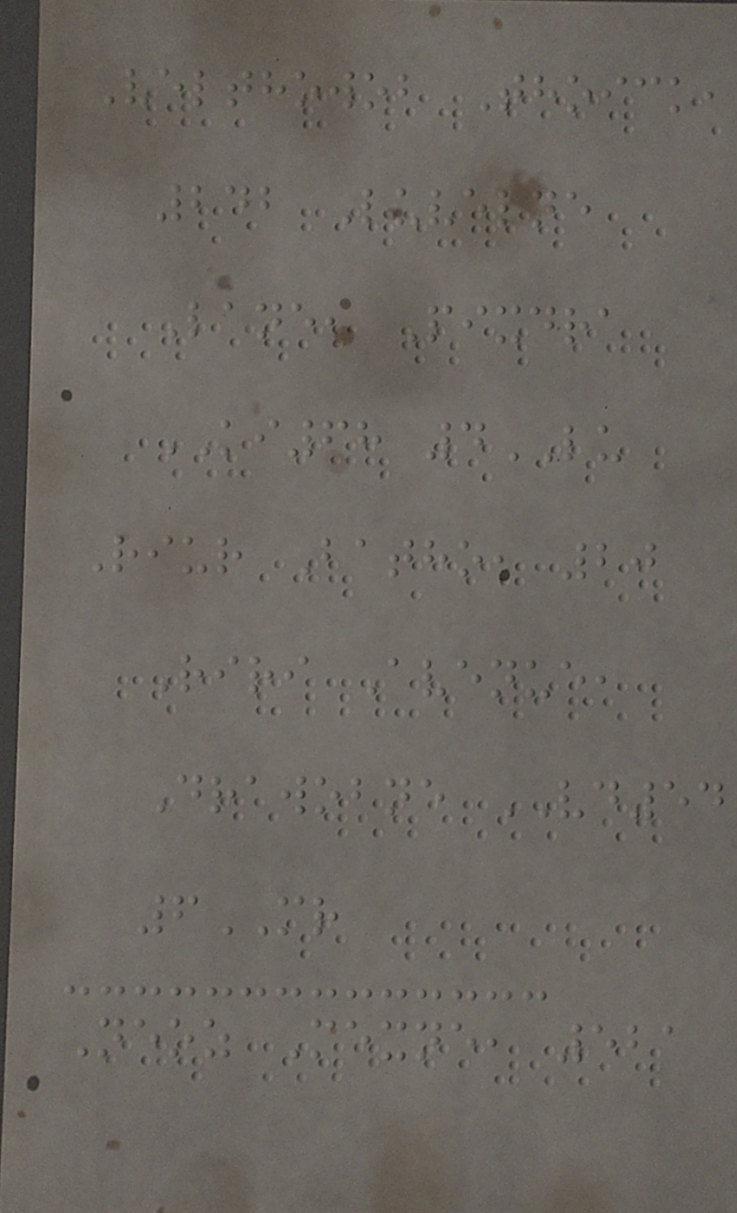Velthowob Thoick,
242 Luvelne
Lane, Pixdra
KI68 4LU
Riur Batho, 20
Riri Avenue,
Drawobne VD54
6MR
Neoz Mexne, 521
